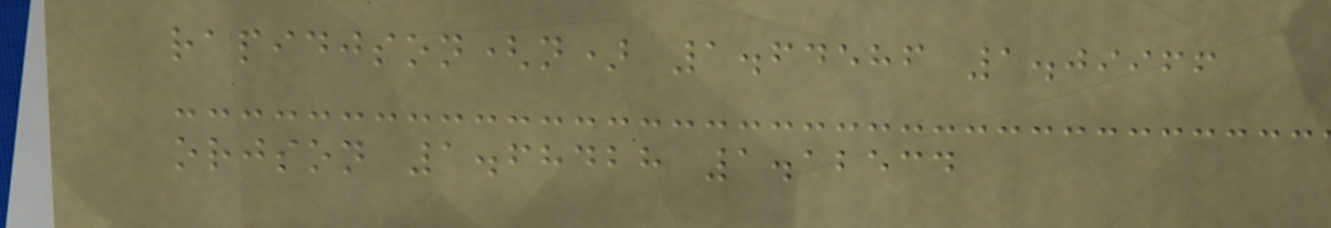rapidjson(n) 1.64586 1.09966
orjson 1.68428 1.12534
